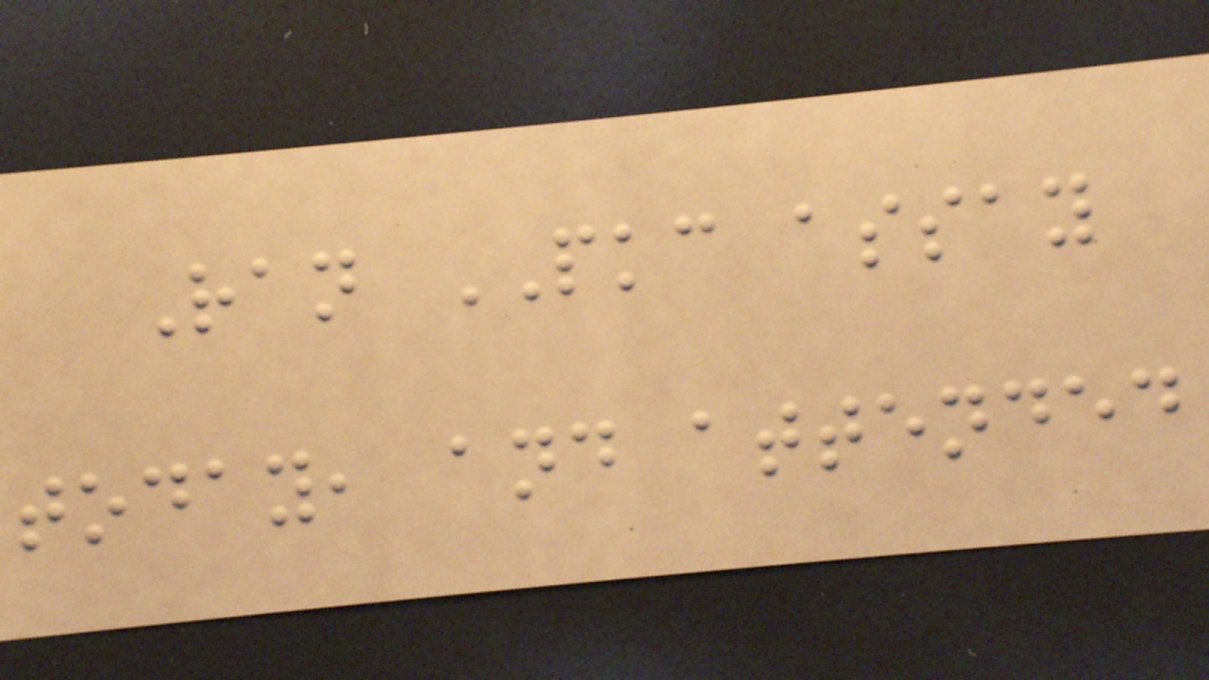Ran PKC assay
today, and attended
